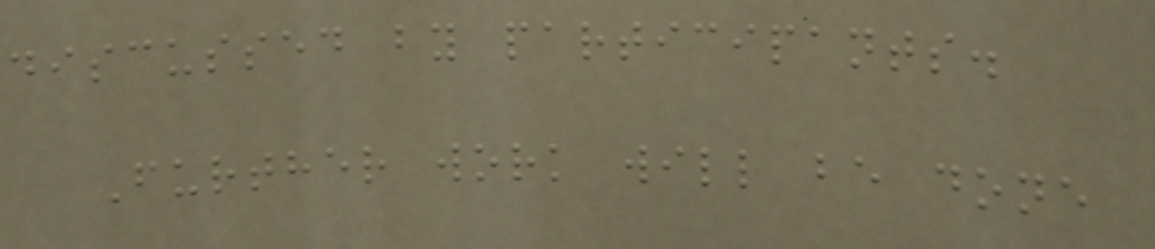discussed by participants.
Further work will be done
